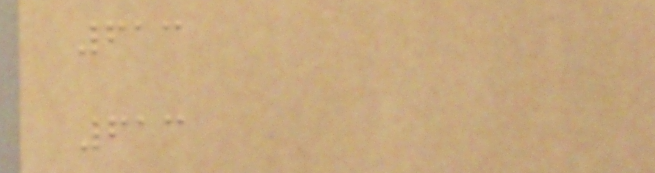613
613
